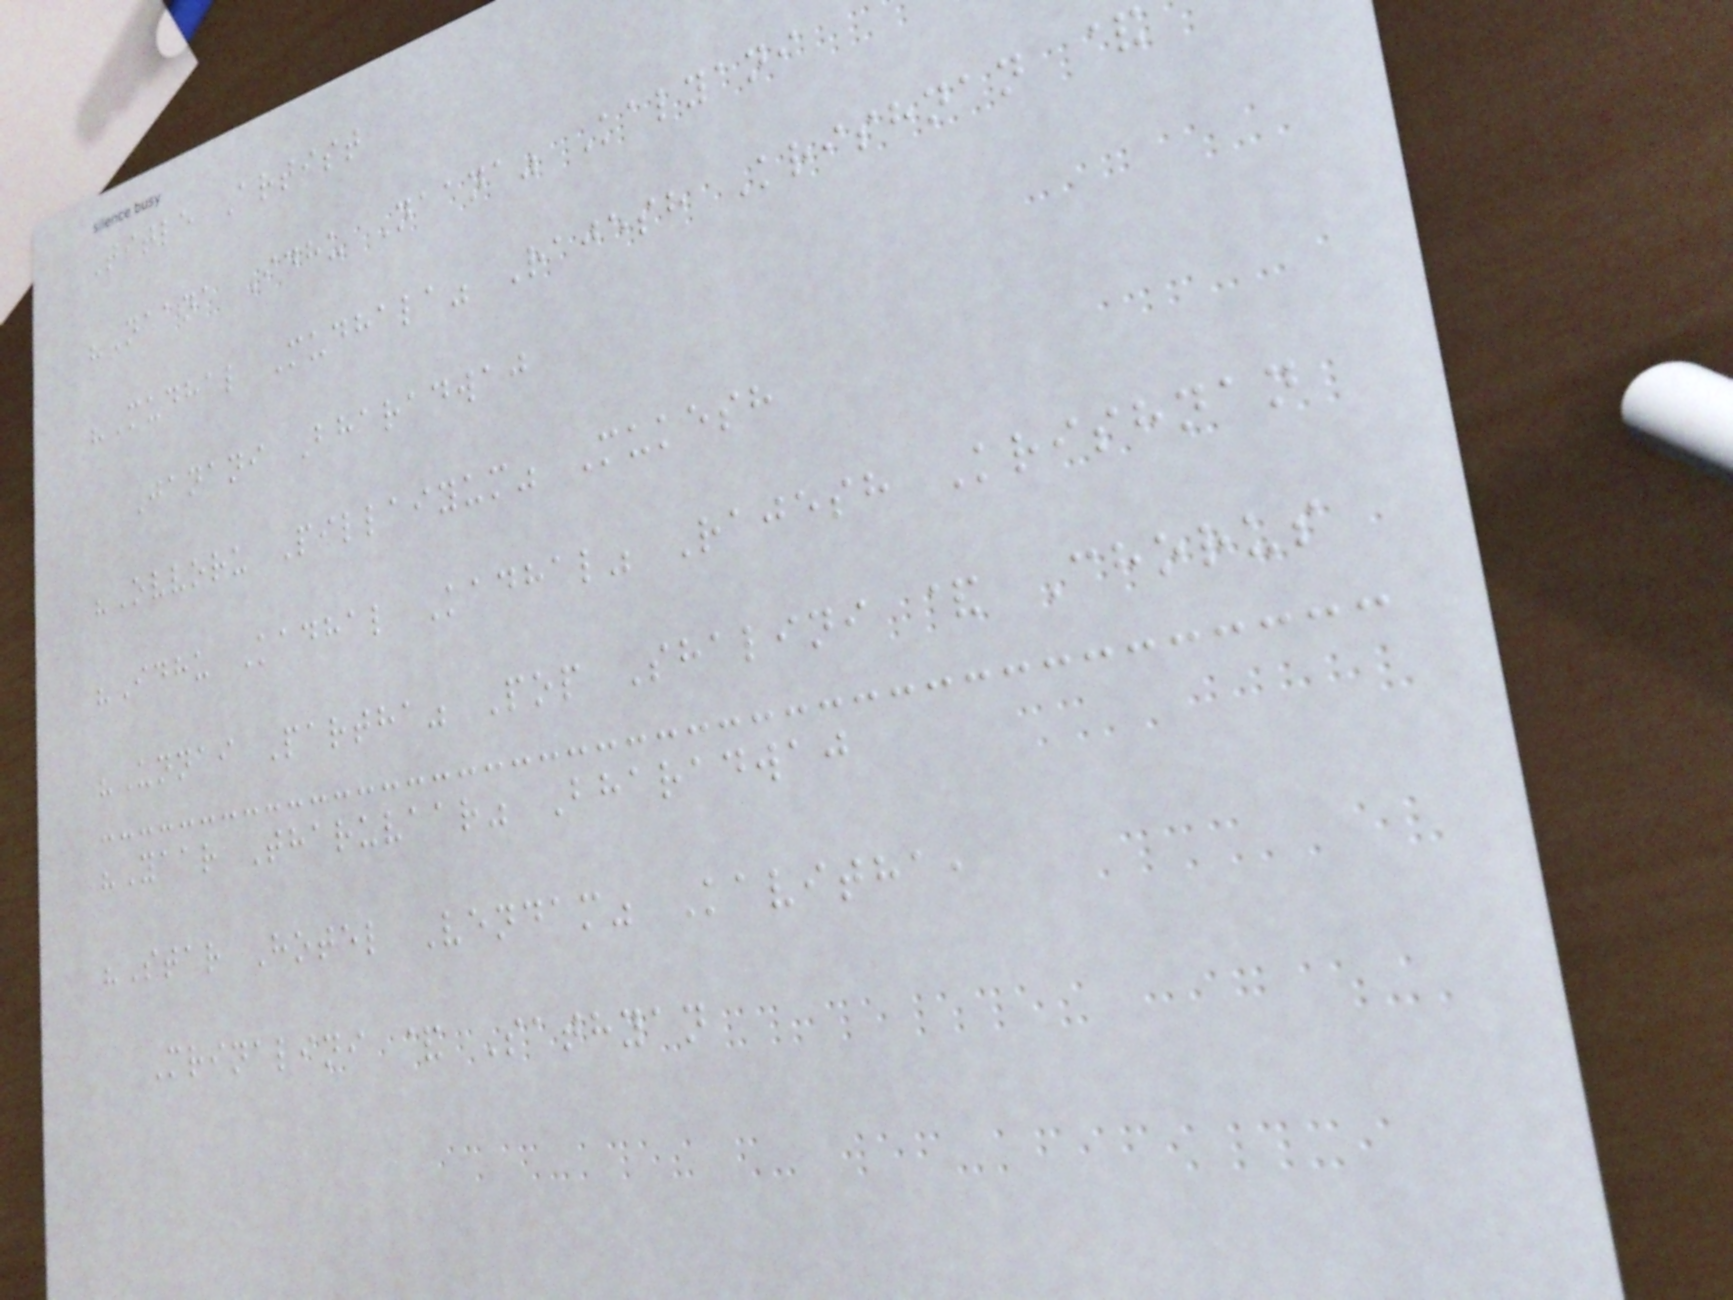Title Artist
"Naana Idhu Naana" Kalyani
"Mudhal Mudhala" Rajesh Krishnan &
Janani Bharadwaj
"Ovvoru Pillaiyum" Mukesh
"Idhu Kadhal Kadhal" Rajesh Krishnan
"Unnai Partha" Pop Shalini & Chorus
"Yaar Tharuvaar" Bharadwaj
"Star Hotel Vendam" Kavitha,
Mrinalini & Sathyan
